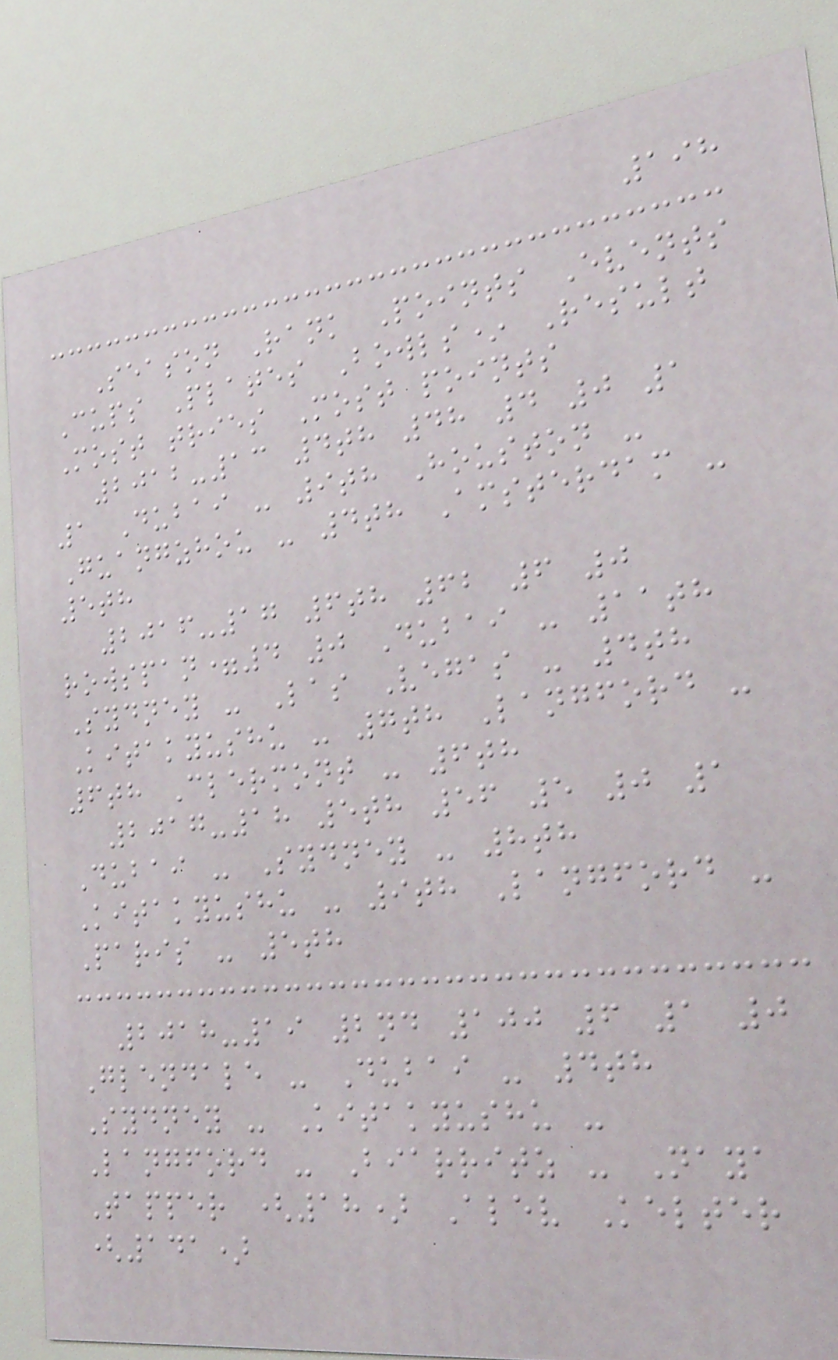198
Season Rank Points Events
Cups Plates Bowls* Result
Most tries Most points
2012-13 4th 48 4 0 1
1 Dubai - 9th Houston -
Guangzhou - 4th Amsterdam -
5th
2016-17 6th 62 6 0
rowspan=4 0 Dubai - 11th
Sydney - Las Vegas - 4th
Kitakyushu - 7th Langford -
6th Clermont - 6th
2017-18 5th 56 5 0 1
Dubai - Sydney - 8th
Kitakyushu - 9th Langford -
Paris - 5th
2018-19 2nd 100 6 1 0
Glendale - Dubai - 4th
Sydney - Kitakyushu -
Langford - Biarritz - Naya
Tapper (18) Alev Kelter
(141)
